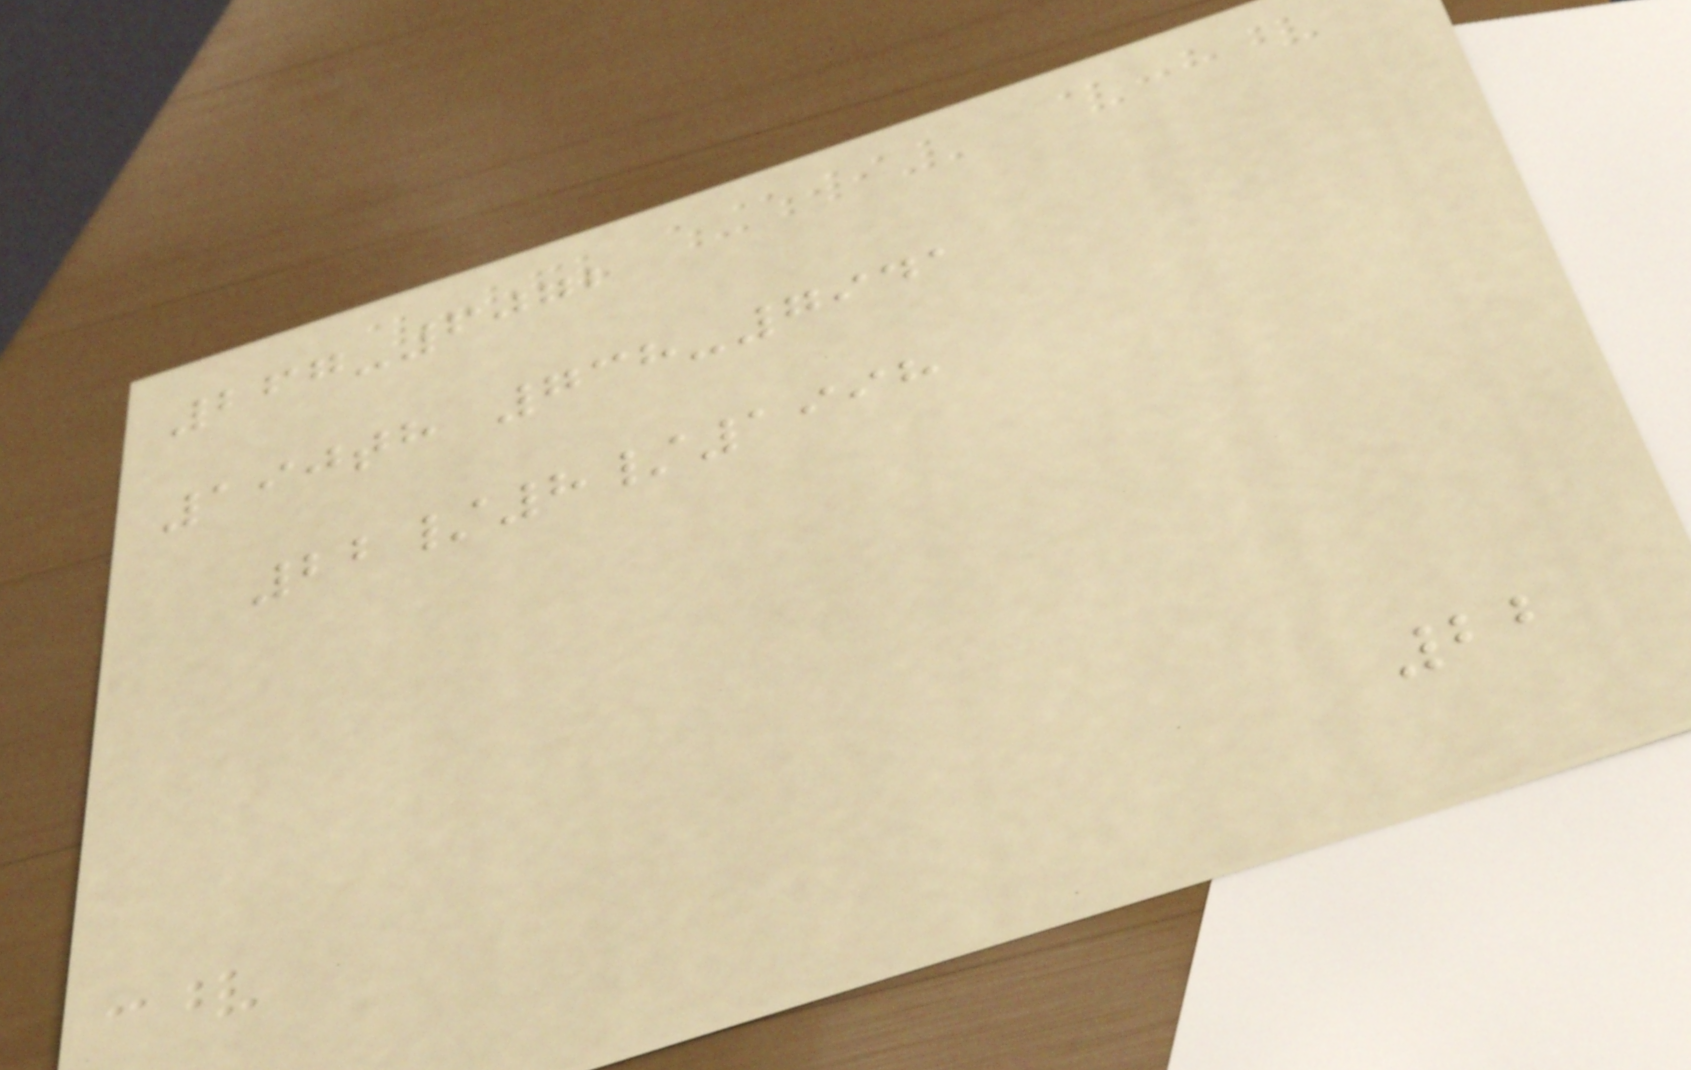267-6072
190th 738-7941
22/8/1998
22
